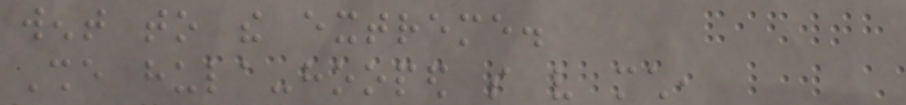went to the extreme.
She hula-hooped so very much,
